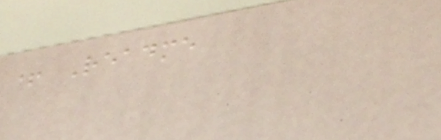+ Readme
